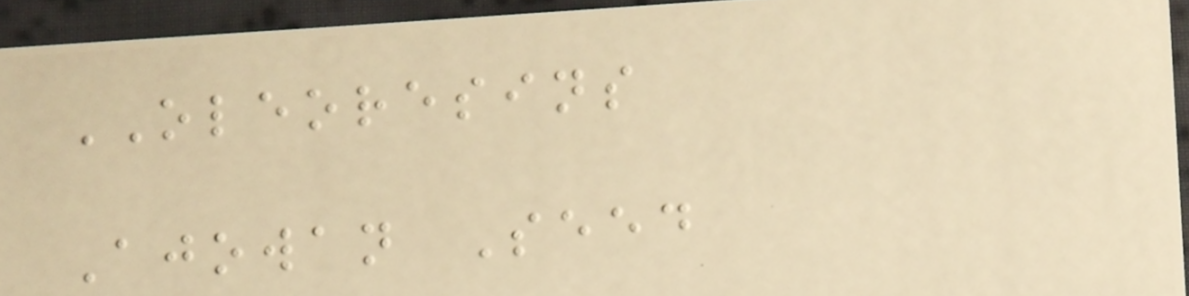OLEORESINS
Ajowan Seed
